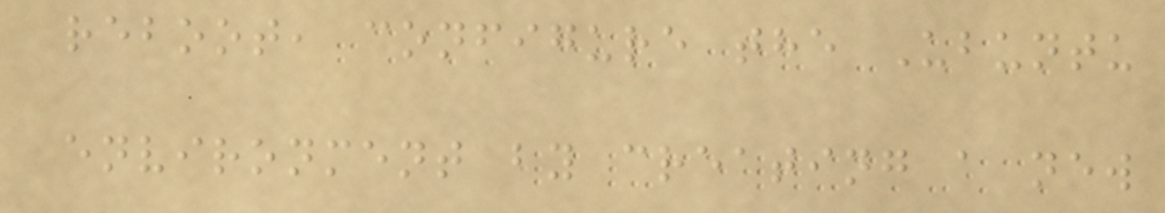reboot, configure the Ubuntu
environment by creating a new
